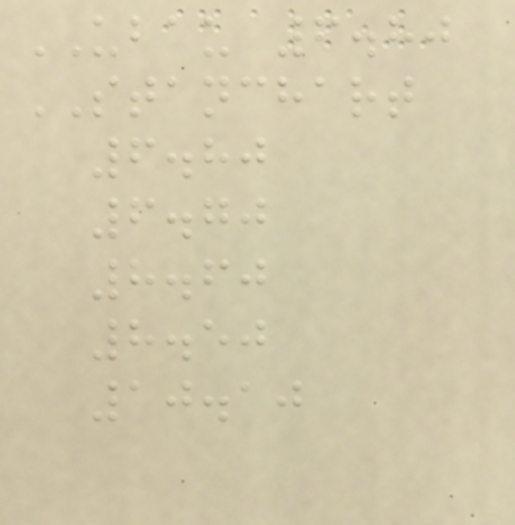UBAU 6.80
STANCHART
6.80
6.70
8.60
8.50
10.10
